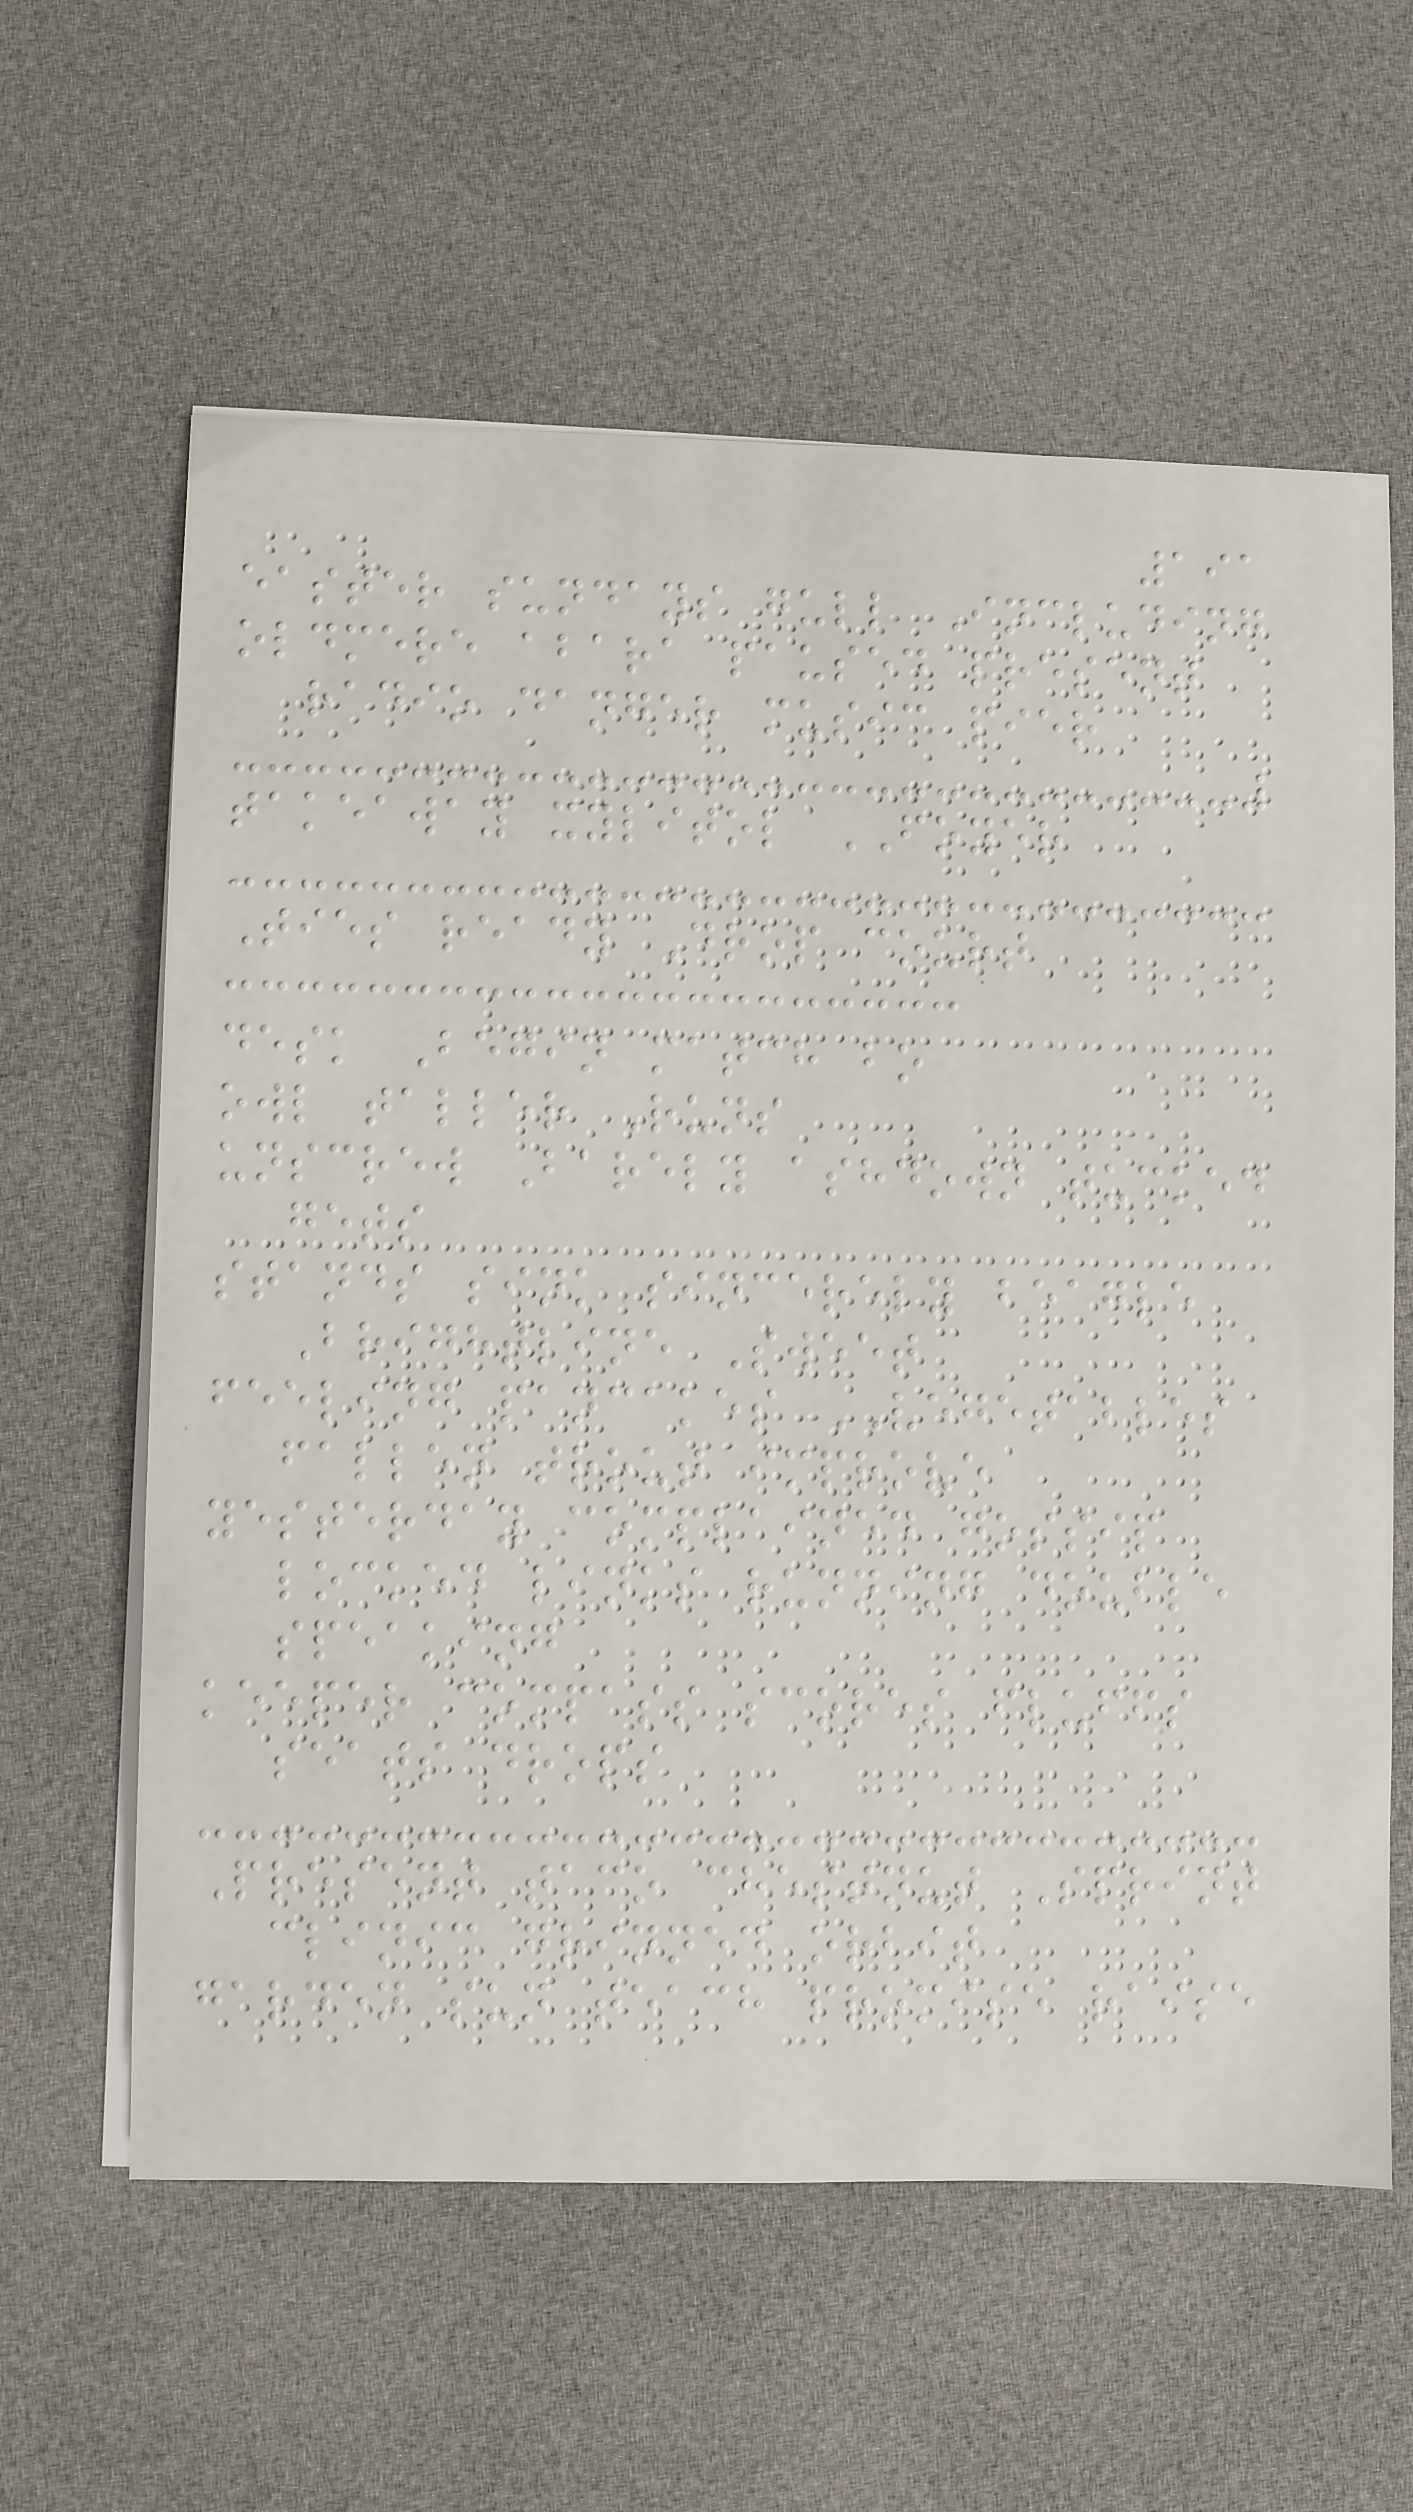191
easter sundays gull Including
oldmere abara paused present
radio danger music pier
takeaway xylitol FOYER
Ties ready Drop court
desk Begin match bo
owl taller Runs
unscrew Barely ashdown tucked
gets
stands sink sincerely beagle
Brightline Sweet
feeling pancakes VEGETABLES
fallen trout improve
yesterday complained gossip
locked links running double
speaking
keeper compass scores fluffs
seats drops
Present taco chestnut Sprint
clinic grinned orbit
garden sun teach promise raise
